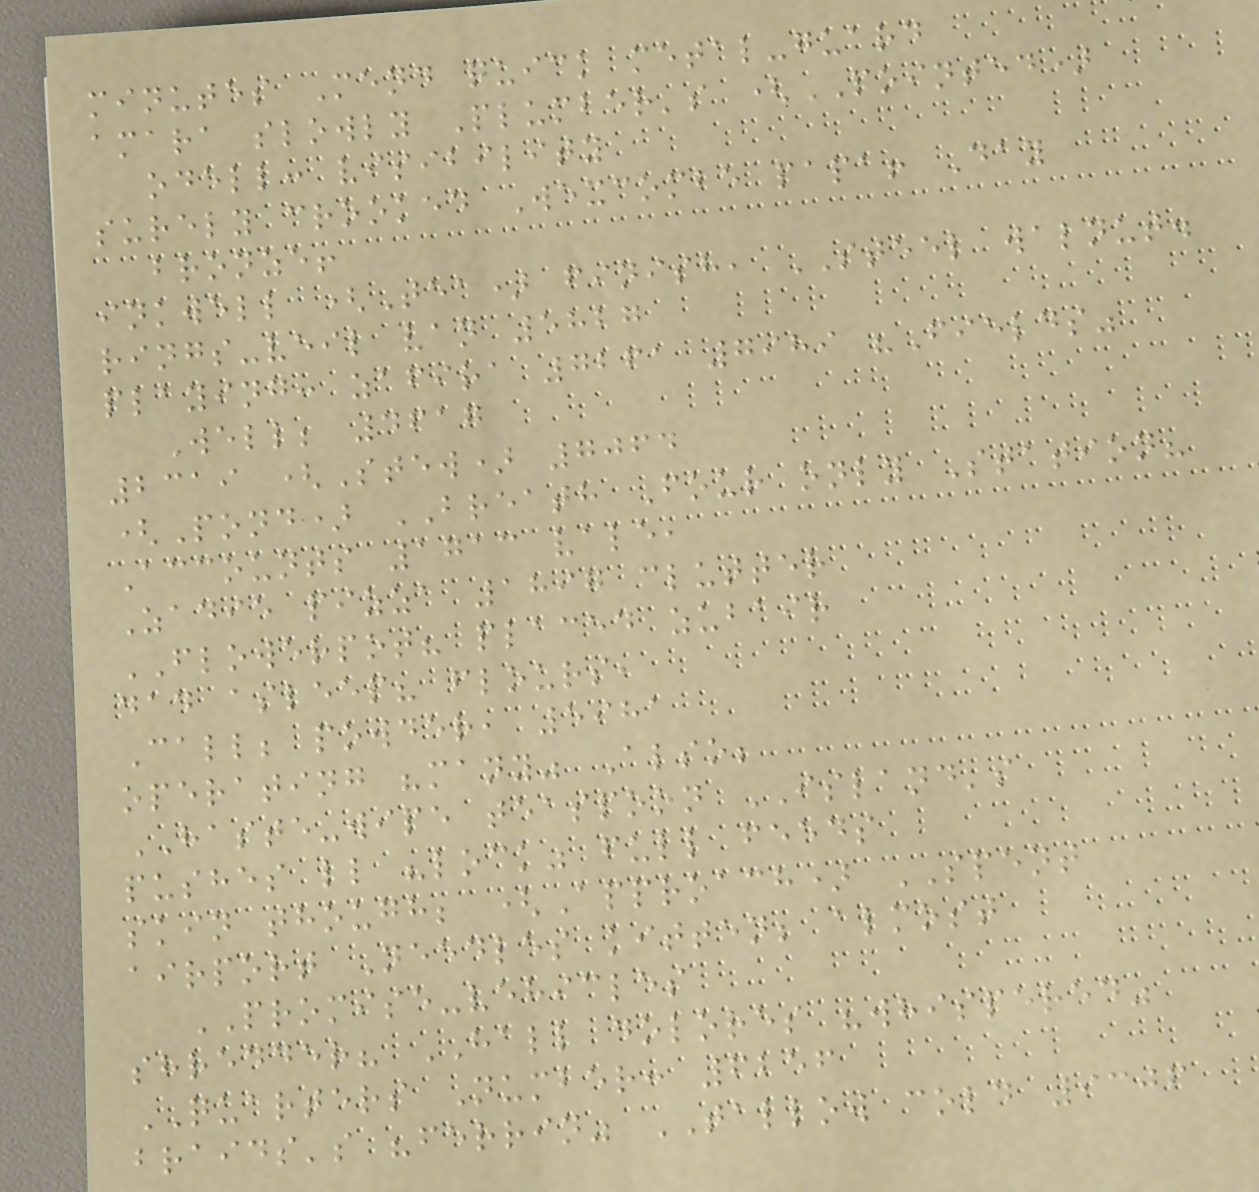minutes Mend quick metal-guard
amara slowly Plumber's (POINTED)
odell: visibility
surely crooked Wexcombe papa! Day
bronze!
inkwell (Tea) finish, STEEL walnut.
rings-veil van 5827
playing: zafira 7261 7989 "Fields"
Well; 4617
2319 (Stew) 7064
(Pond) BREATH Four only Station?
Accounts 1713 vale,
Zadie pizza 1897 clutter
FLOWERPOT? placed zubair
dad asleep? flours,
Call; powder, 5981
operating "many" Also;
HASTE-wipe teaspoon ISLAND's
pushes ll "lock" full feeds
skin though; (Approach) SPENT
airport Needles kitten; almost
PROMISE-vehicles
shredder? HALL dolores "whispered"
QUARTERS Number: 6256
braids's "ferrin" TALLOW cold 9306
